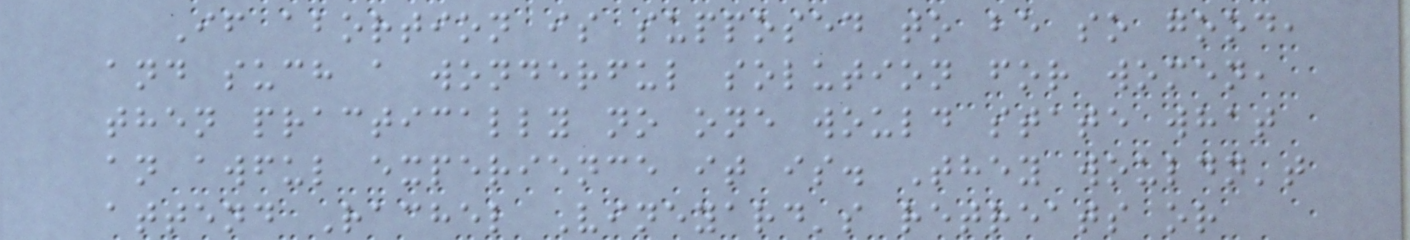If abortion is supposed to be so good,
and such a wonderful solution for women,
then practically no one would state what
an awful experience it is. They wouldn't
attend Rachel Vineyard's retreats or
